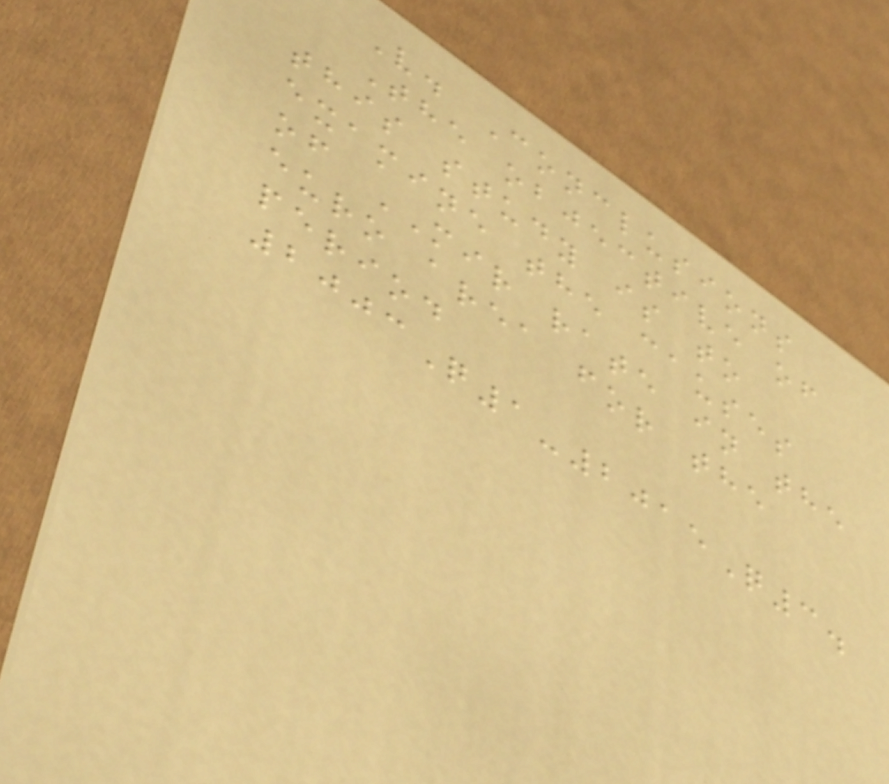V. Conclusions
The objective of
this study is to
examine the causes
of MIR rate in the
euro area for the
period
2003Q1-2015Q3.
